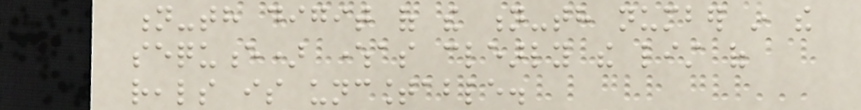n-th digit of the n-th number in the
sequence) whereas clearly the list of
reals is uncountable.
